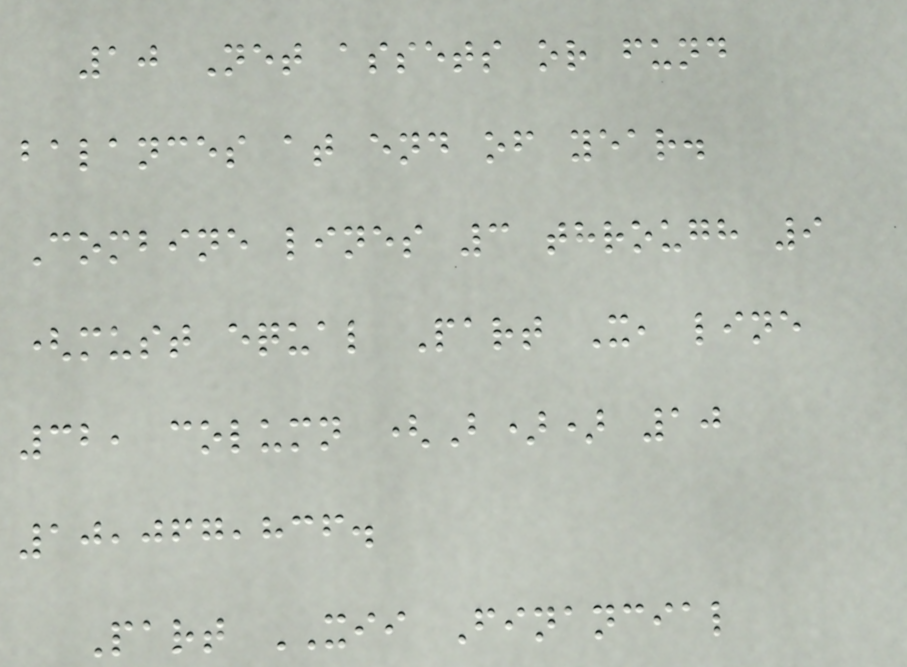10 Net assets or fund
balances at end of year.
Combine lines 3 through 9
(must equal Part X, line
32, column (B)) 10
10,067,836.
Part XII Financial
